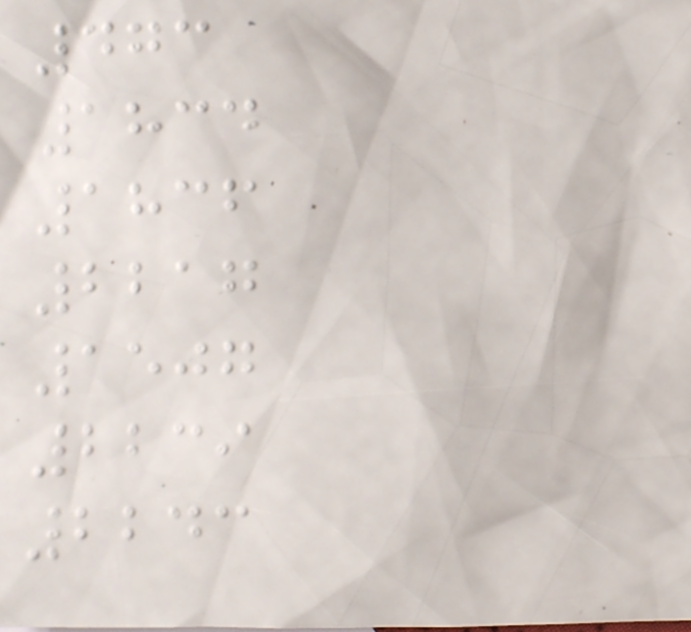473
1834
1836
2217
1507
2239
2243
